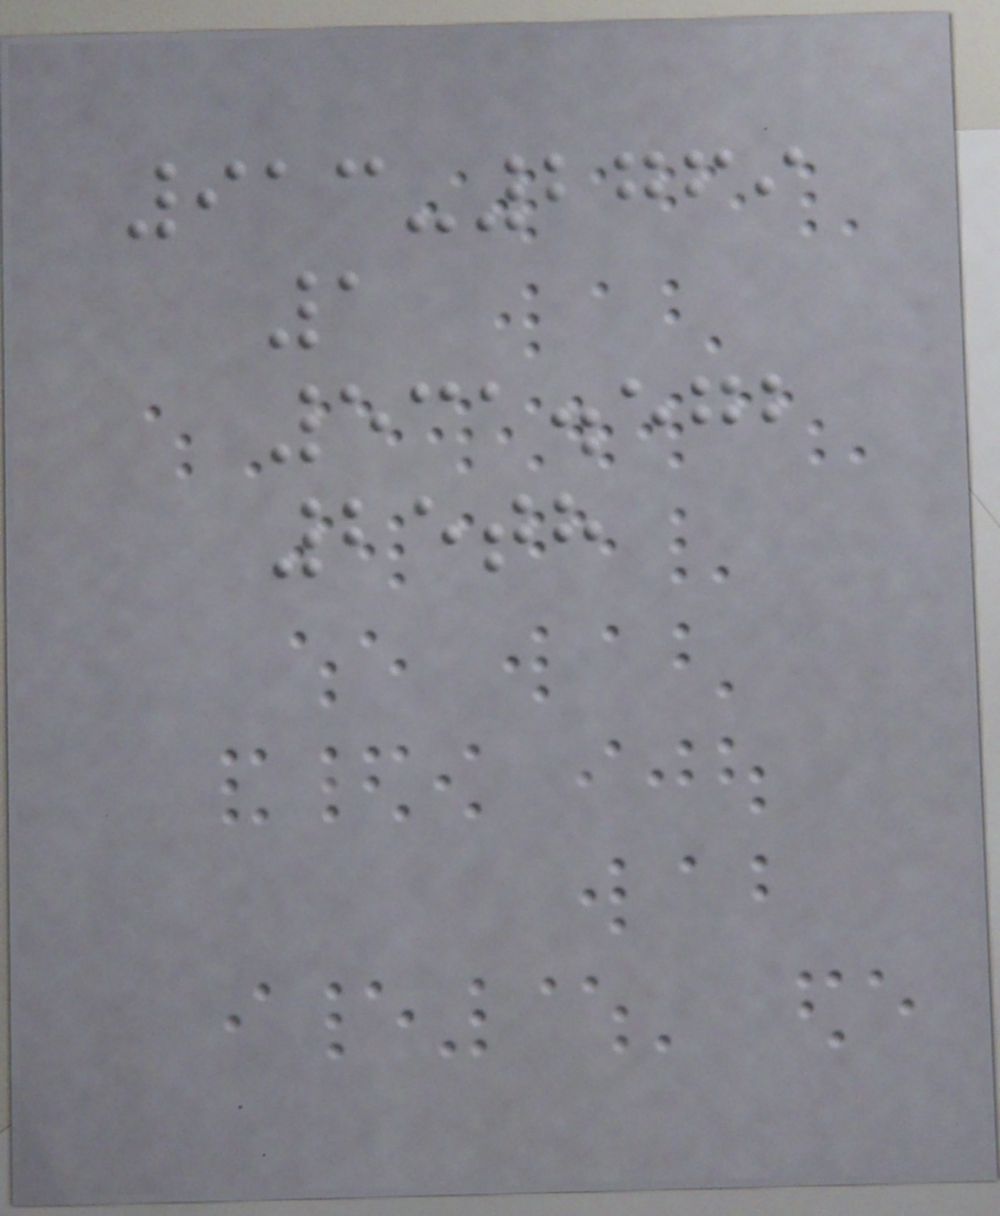913-2769
1
531.572
25th
